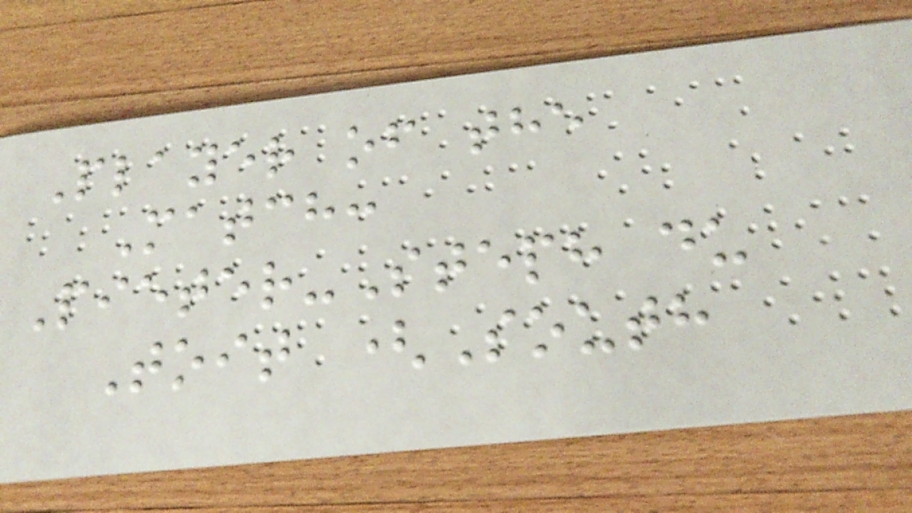Player of the
Match:
Pieter-Steph du
Toit (South
